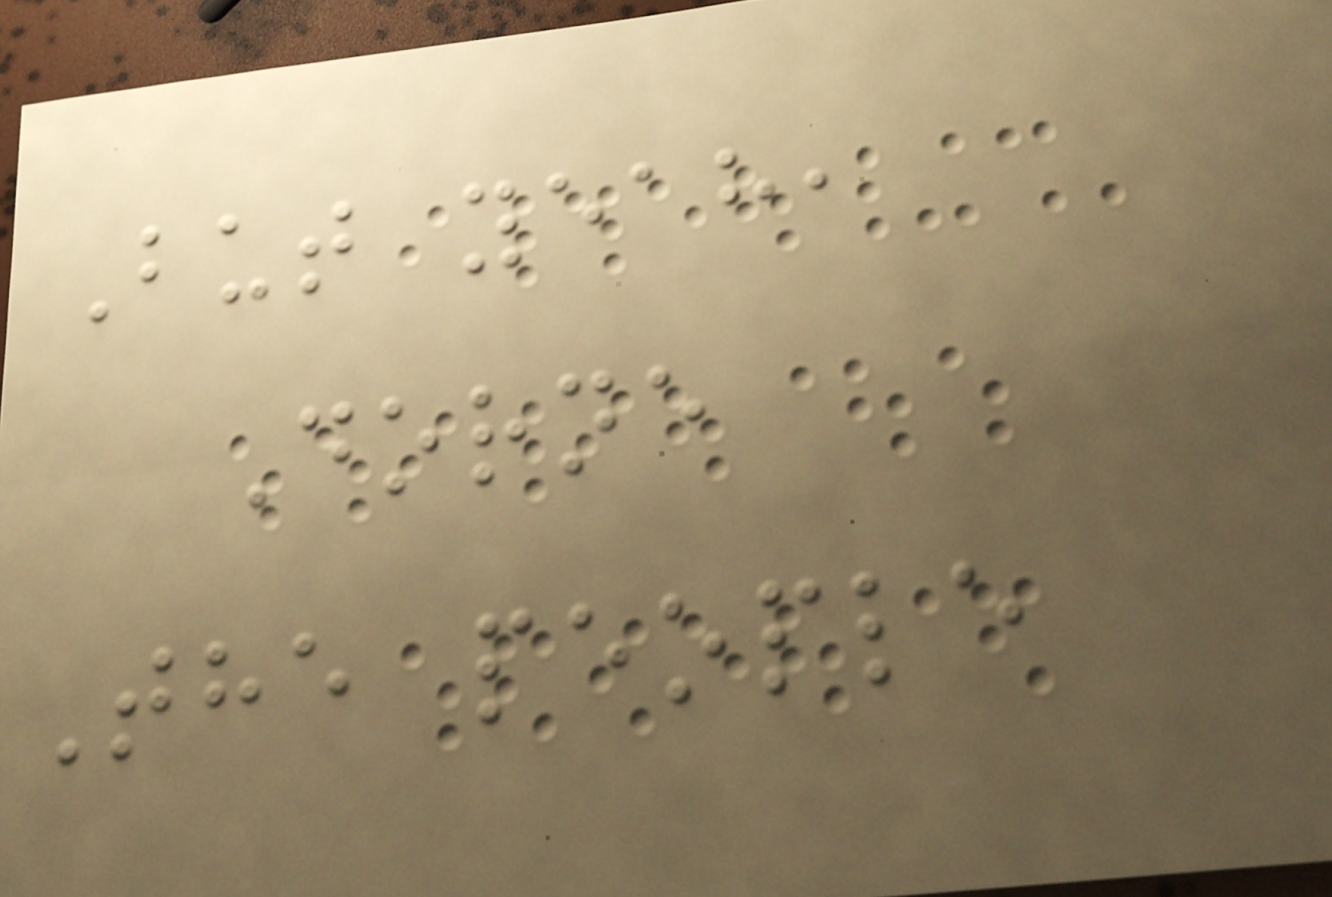But yeah,
Dorne
The people
